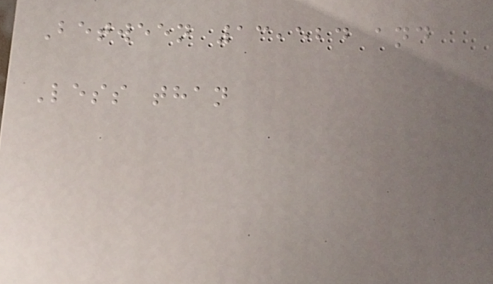Between 13,524 and
Less than
